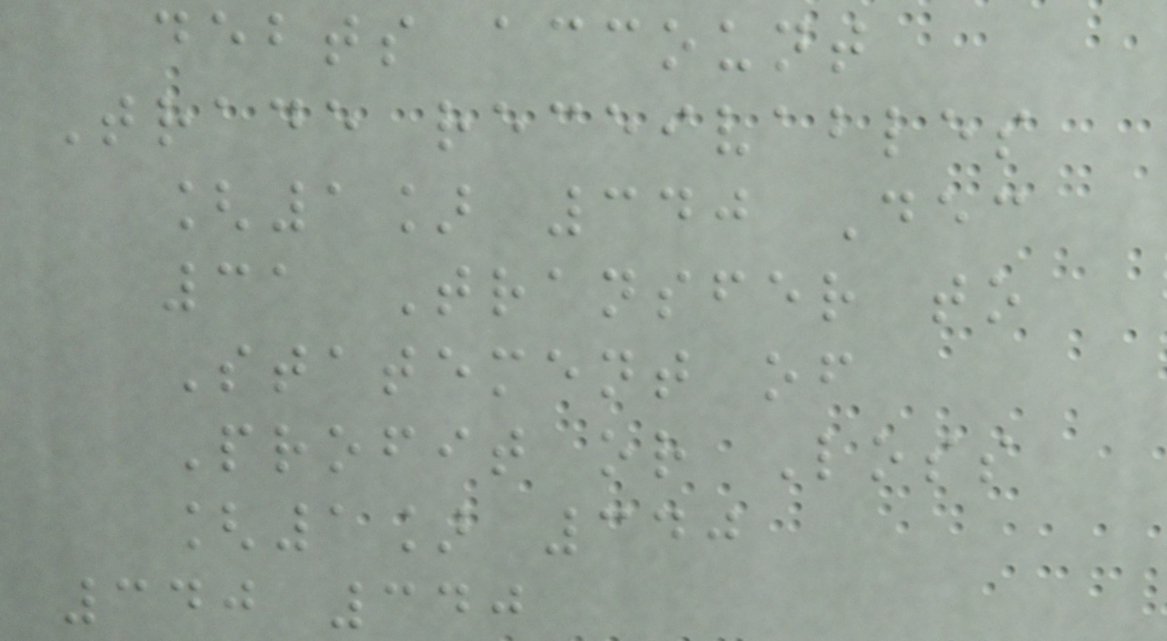debts account
Trade receivables
[1] 340 Dec
31 Transfer to
Statement of
Profit or Loss
[1] 340
340 340
